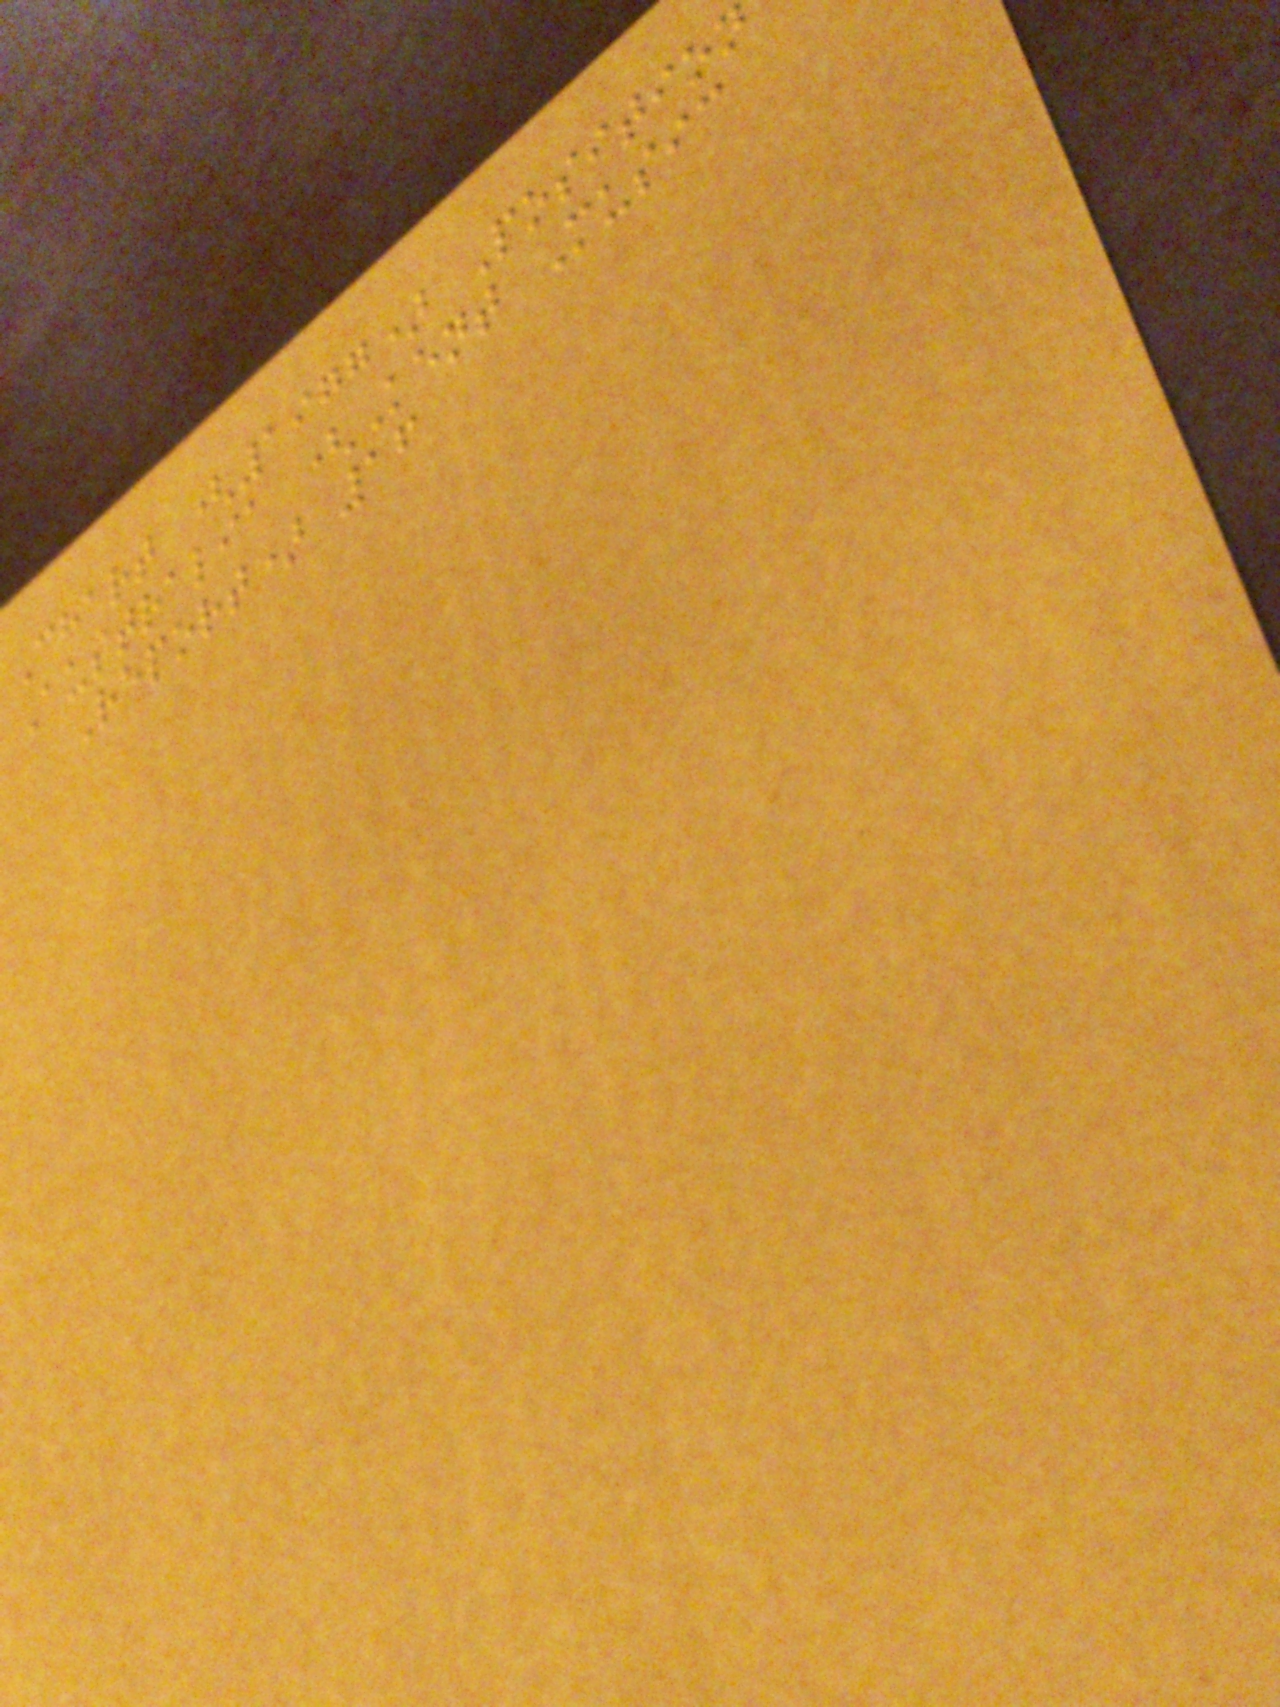Chart (1977) Position
Australia (Kent Music
Report) 16
